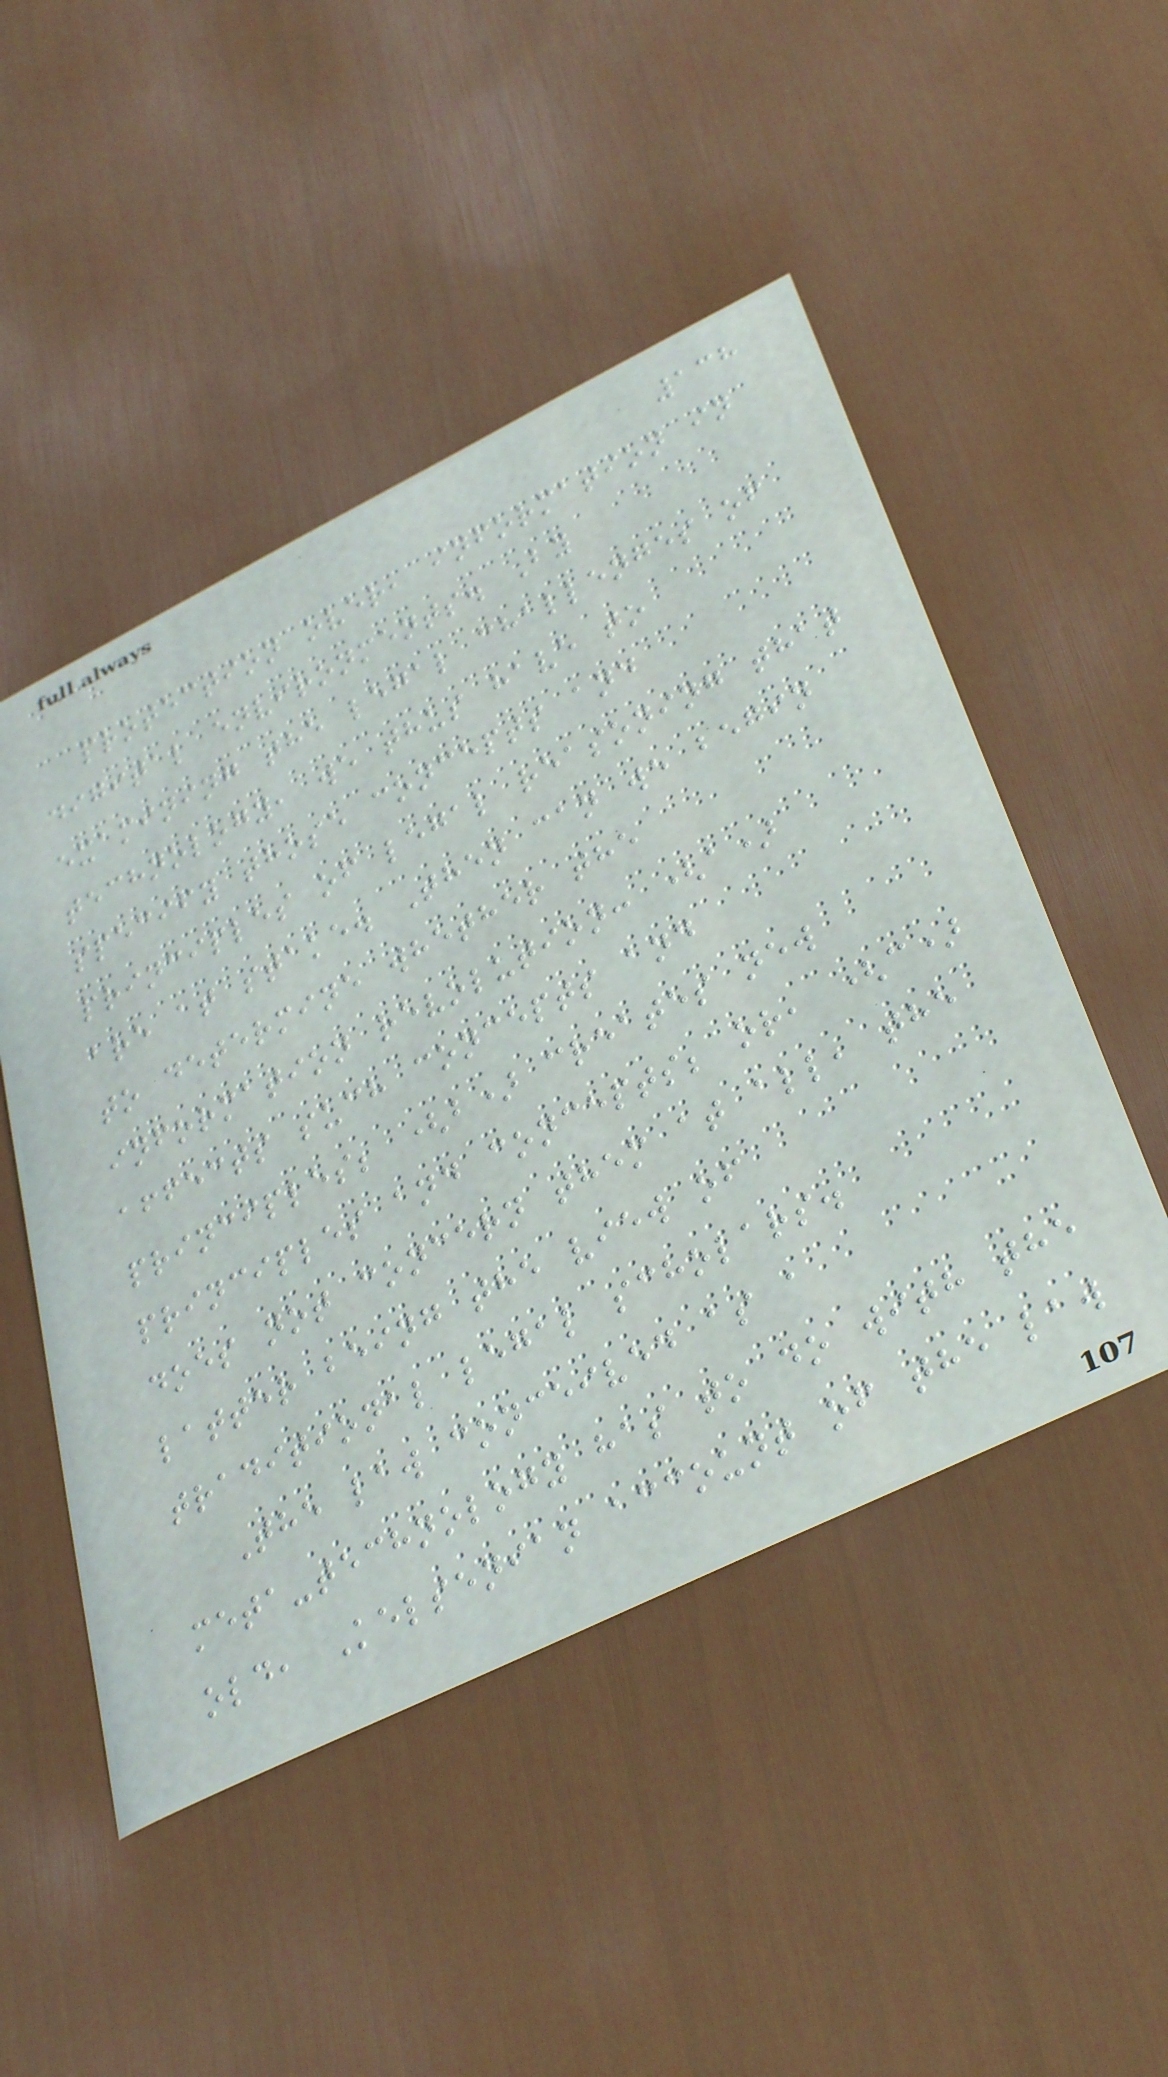138
protection over, information in
digital environments. By
examining the legal challenges of
technology, we thus have to
specify those concepts and
principles of legal reasoning that
are at stake. Then can we begin
to determine whether the
information revolution: (a)
affects such concepts and
principles; (b) creates new
principles and concepts; or, (c)
does not concern them at all, the
latter being the view of
traditional legal scholars.
The law conceived as a
meta-technology has to do with the
old, Kelsenian account of the law
